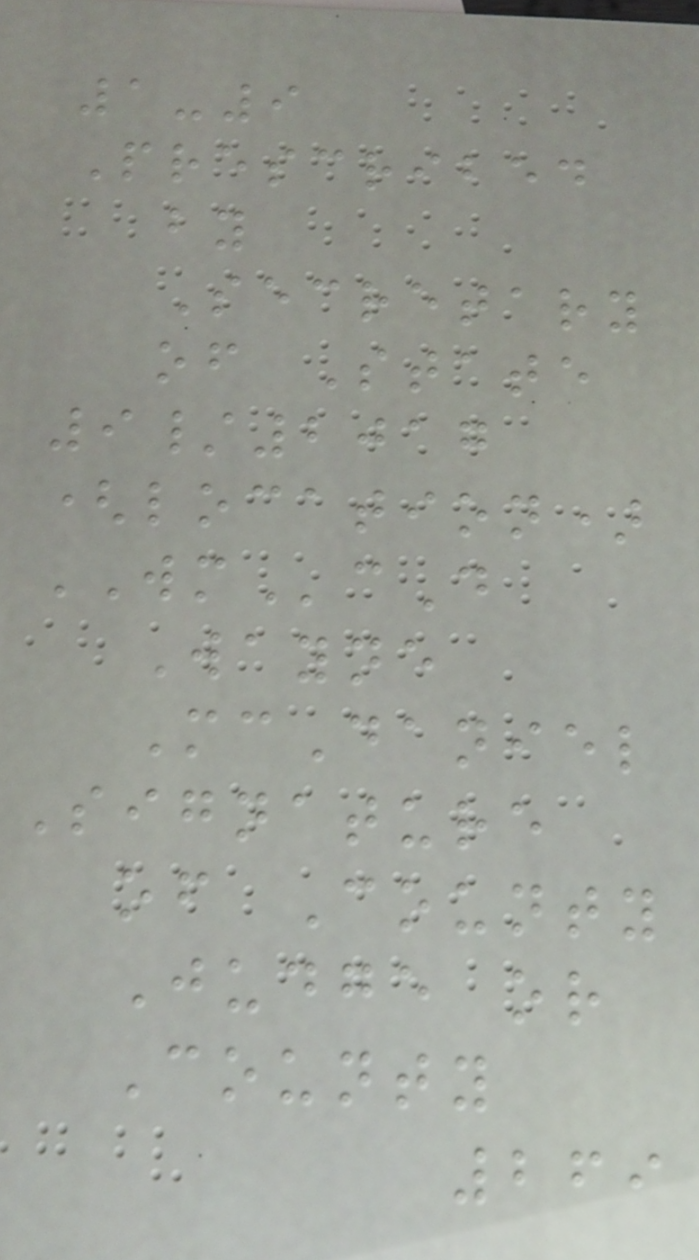1-9
Prescribed
by
Secretary
of State
9/2017
(location)
WMcD
Wayne
McDaniel
Signature
of County
Judge or
County
269
